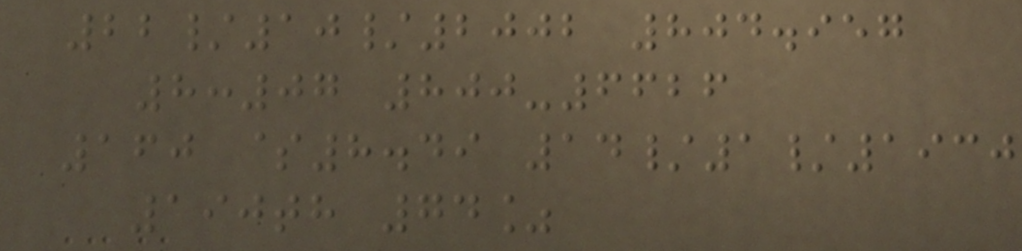22/10/2002 804.957
8:07 800-6626
160 $8.49 14/1/1930
190th 74%
